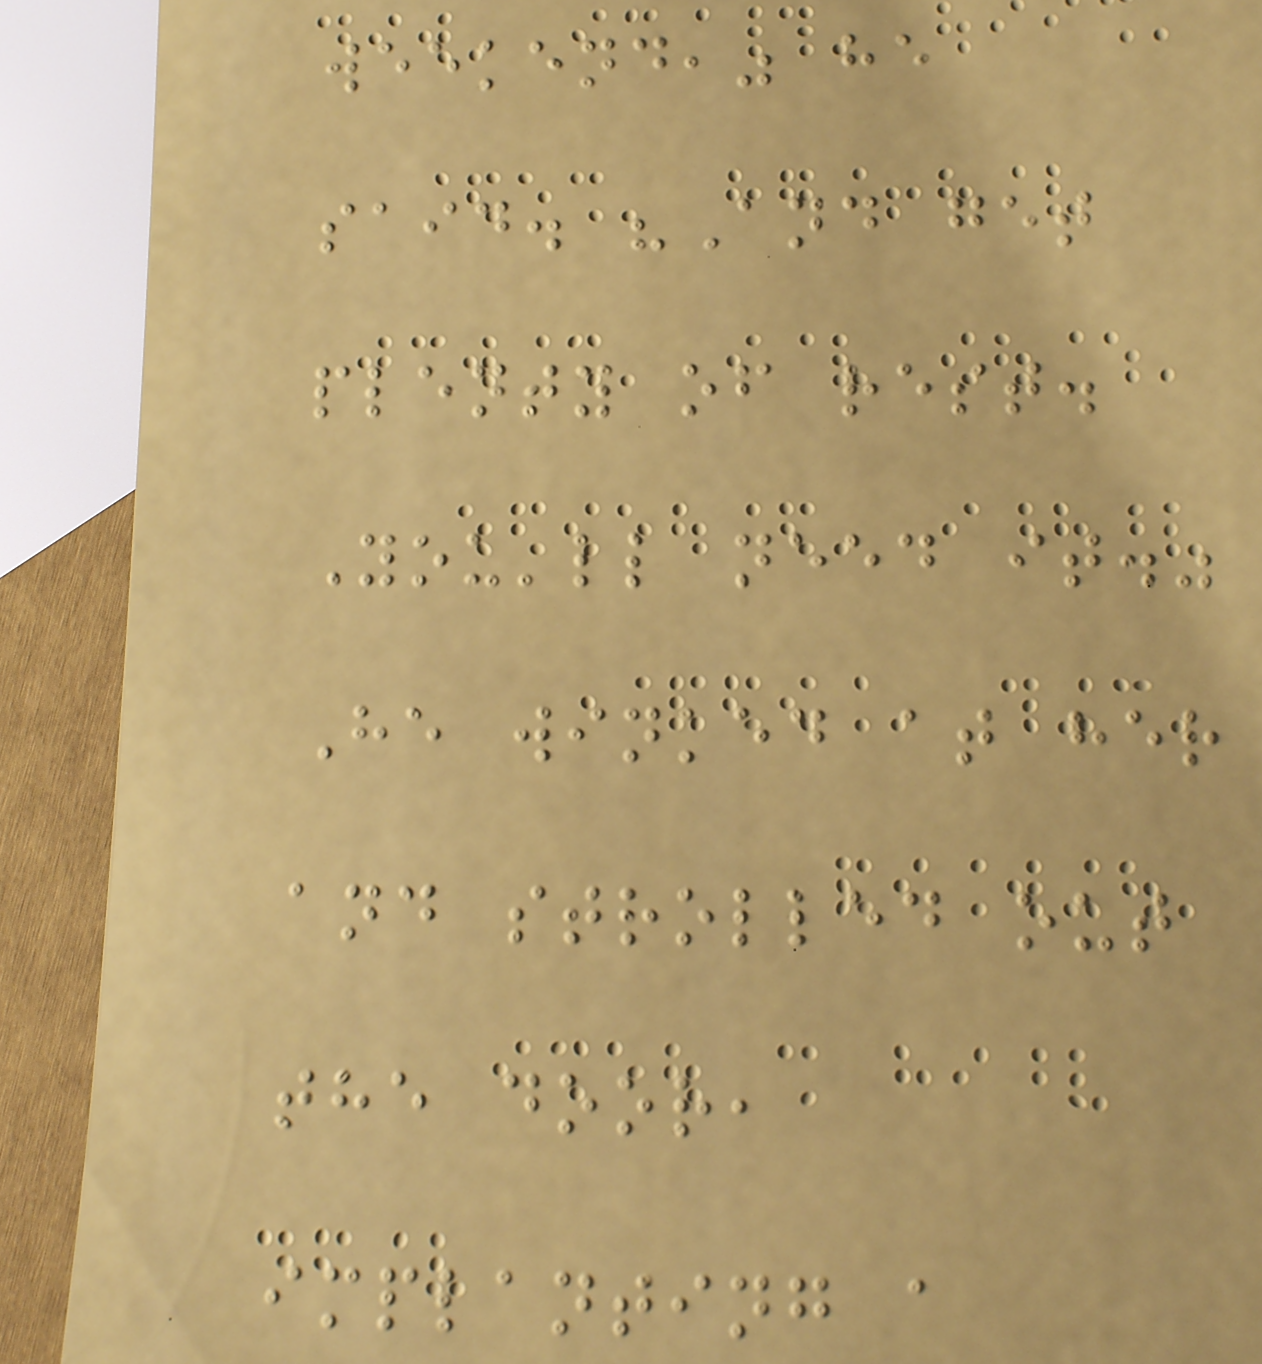weekend," he
said. "And get
plenty of rest.
You'll need it."
He winked at her
and strolled out
the door,
implanting a
